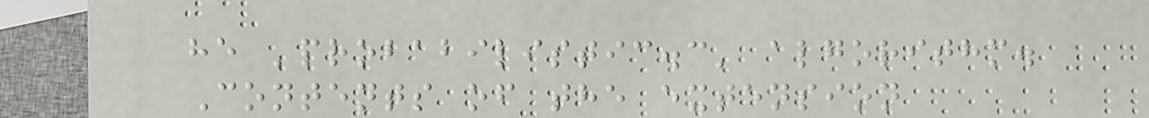he 'probabilistic.c' algorithm.
Contents of the extension
